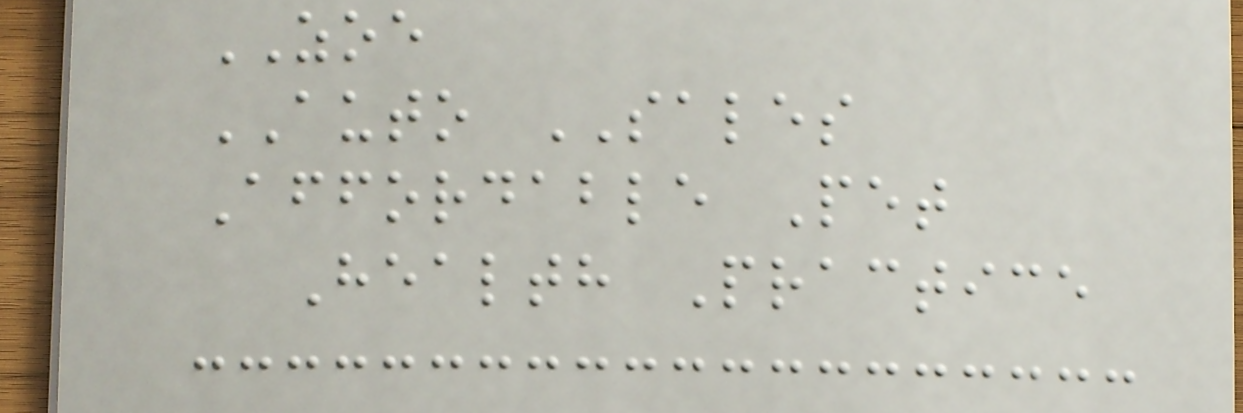ZOE
AUTO SALES
Affordable Pet
Health Practice
